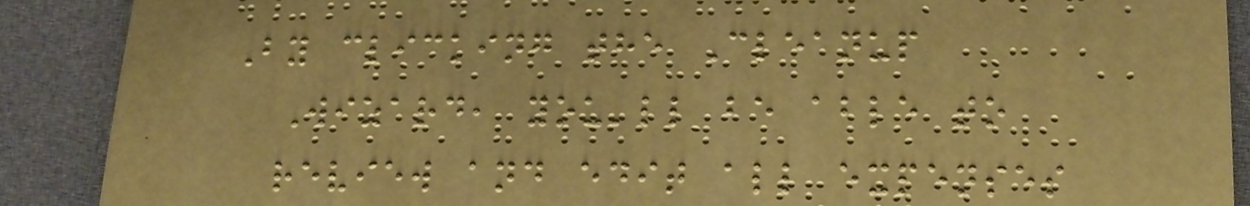By clicking the Cleanup
Wizard, you'll be able to
review and edit all expenses
